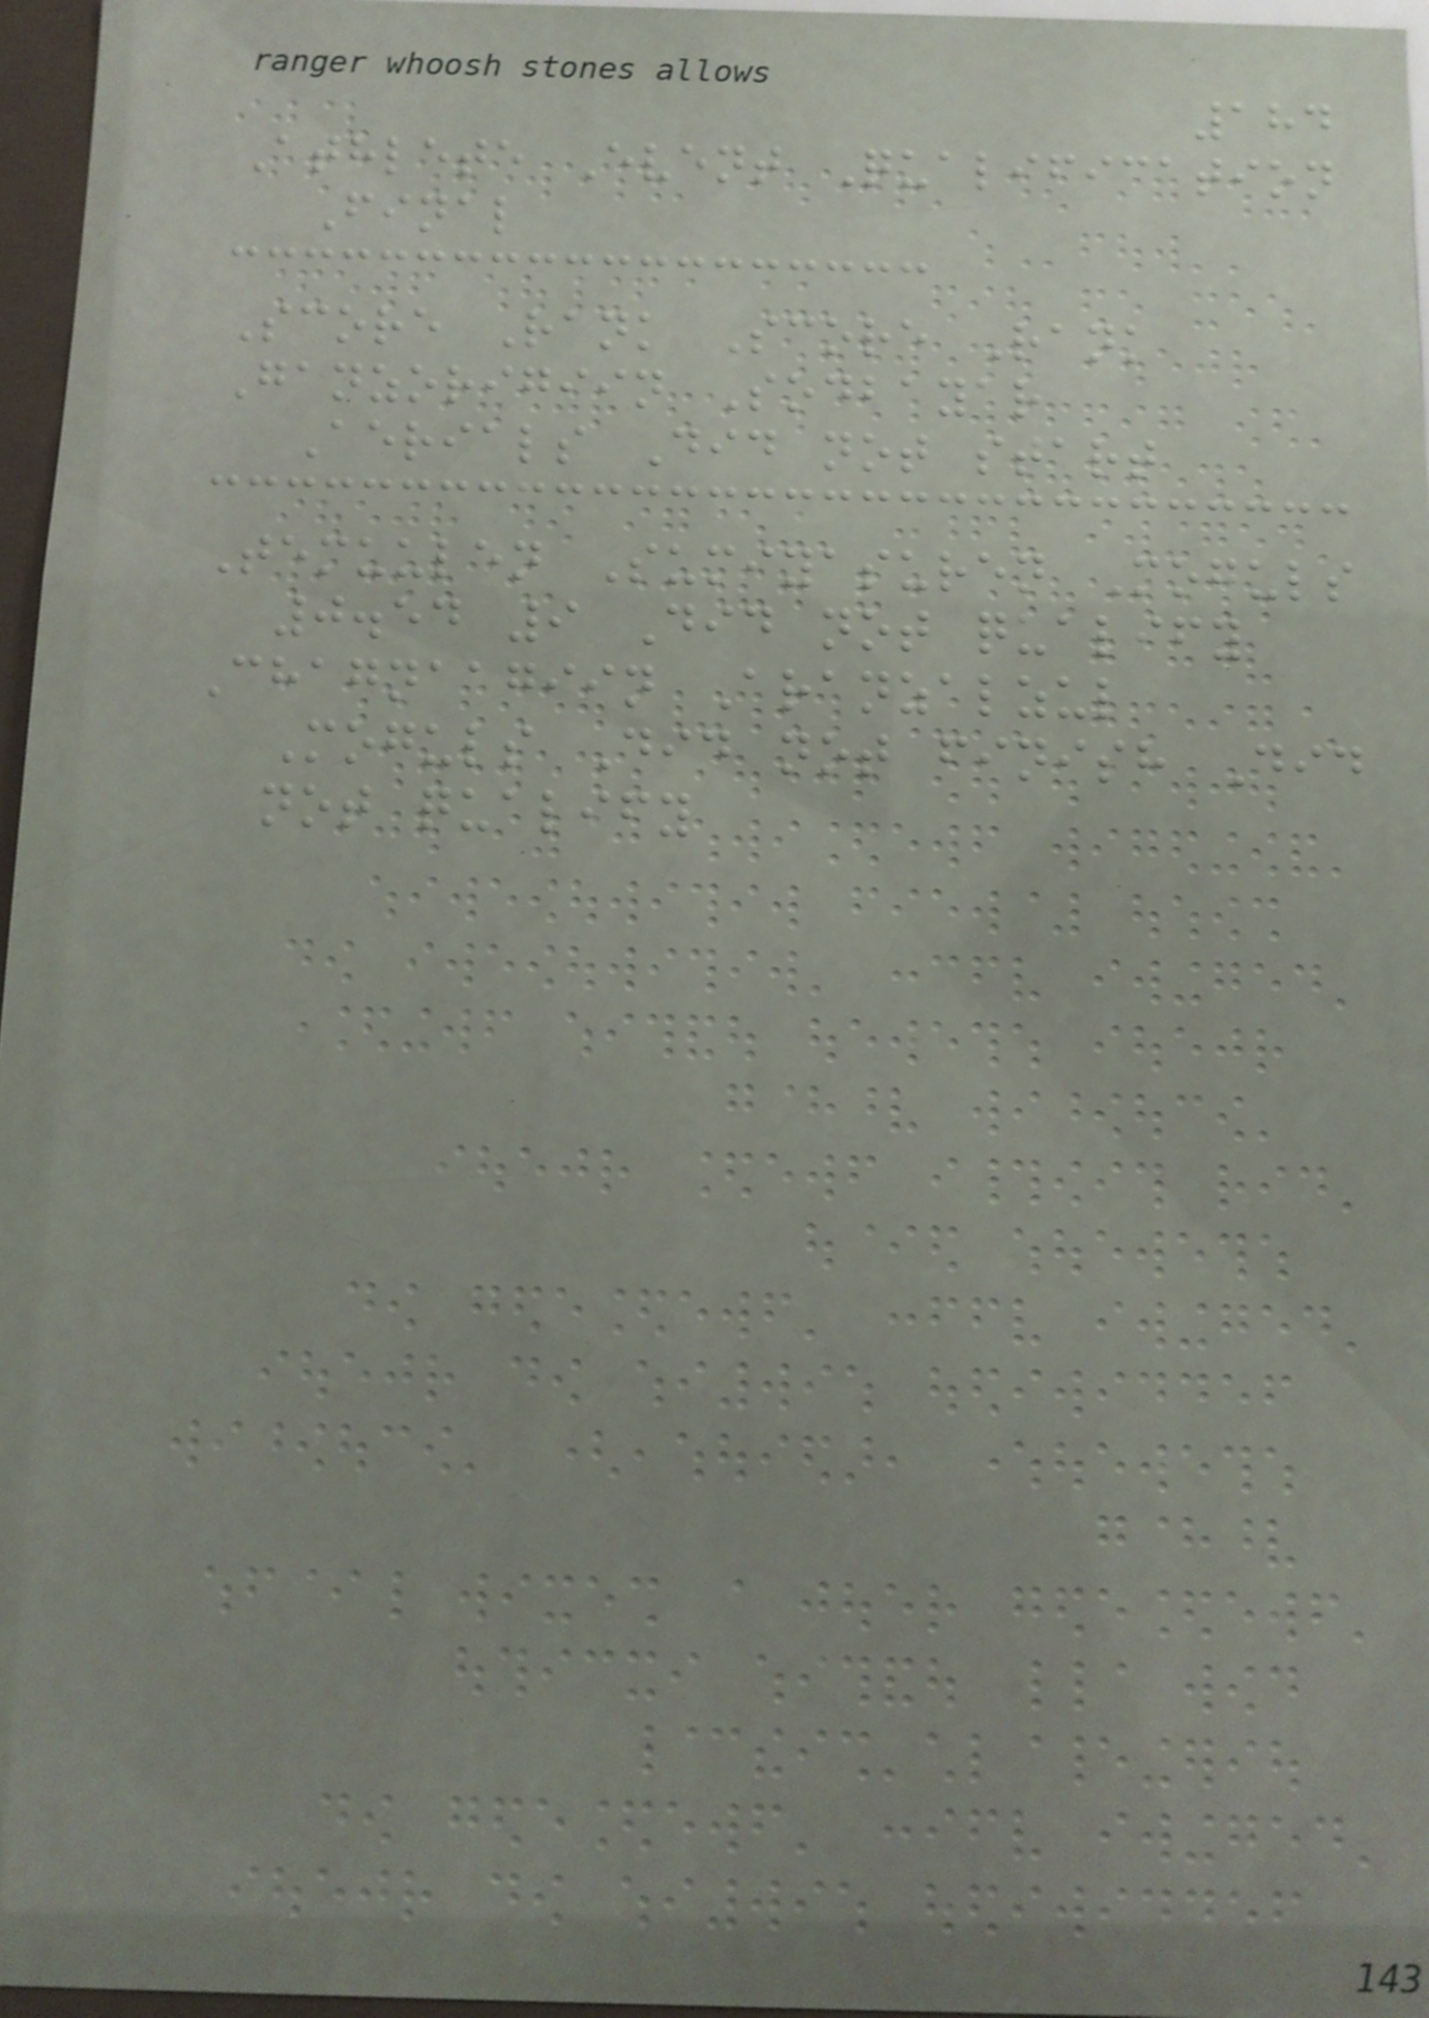184
Athlete Event Qualification
Final
Score Rank Score Rank
Ganzorigiin Sodbayar
Aerials Did not start
Temuulen Sumiyasuren Moguls
0.54 9 Did not qualify
Chagnaagiin Aranzalzul
Moguls Did not finish Did
not qualify
